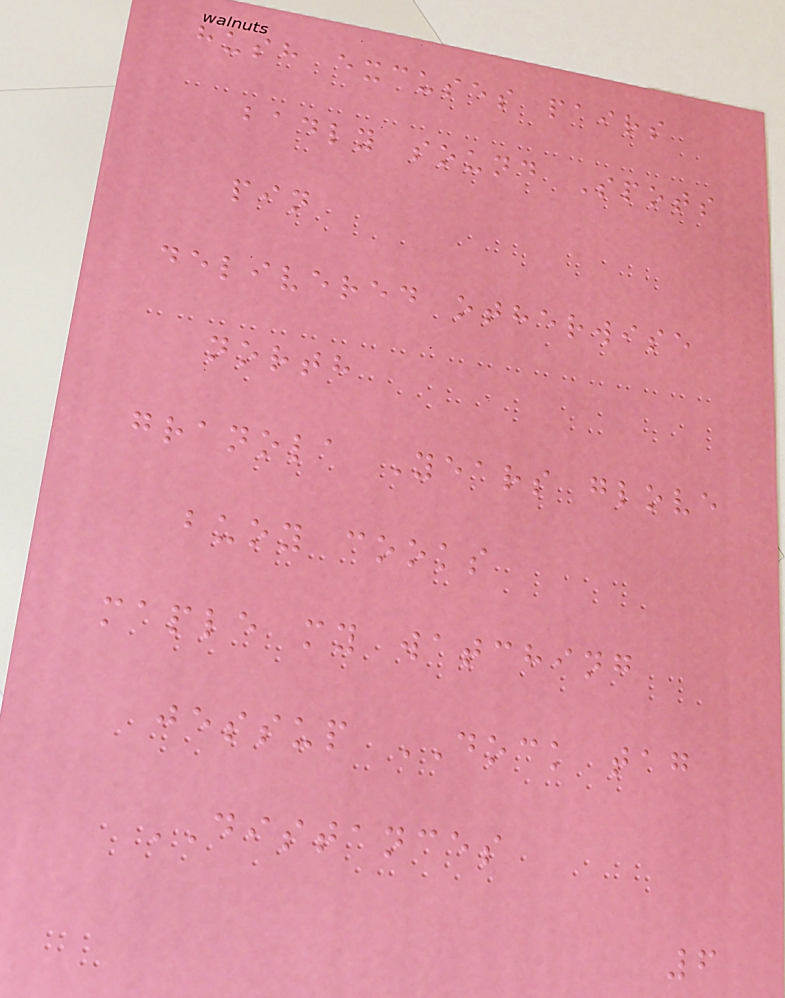hush excuses pairs
badly sound Spots
pin
delivered otherwise
north
granola Years glove
buoy cooks
maple my watching
jessup DOCK tag
DISTANCES
6
